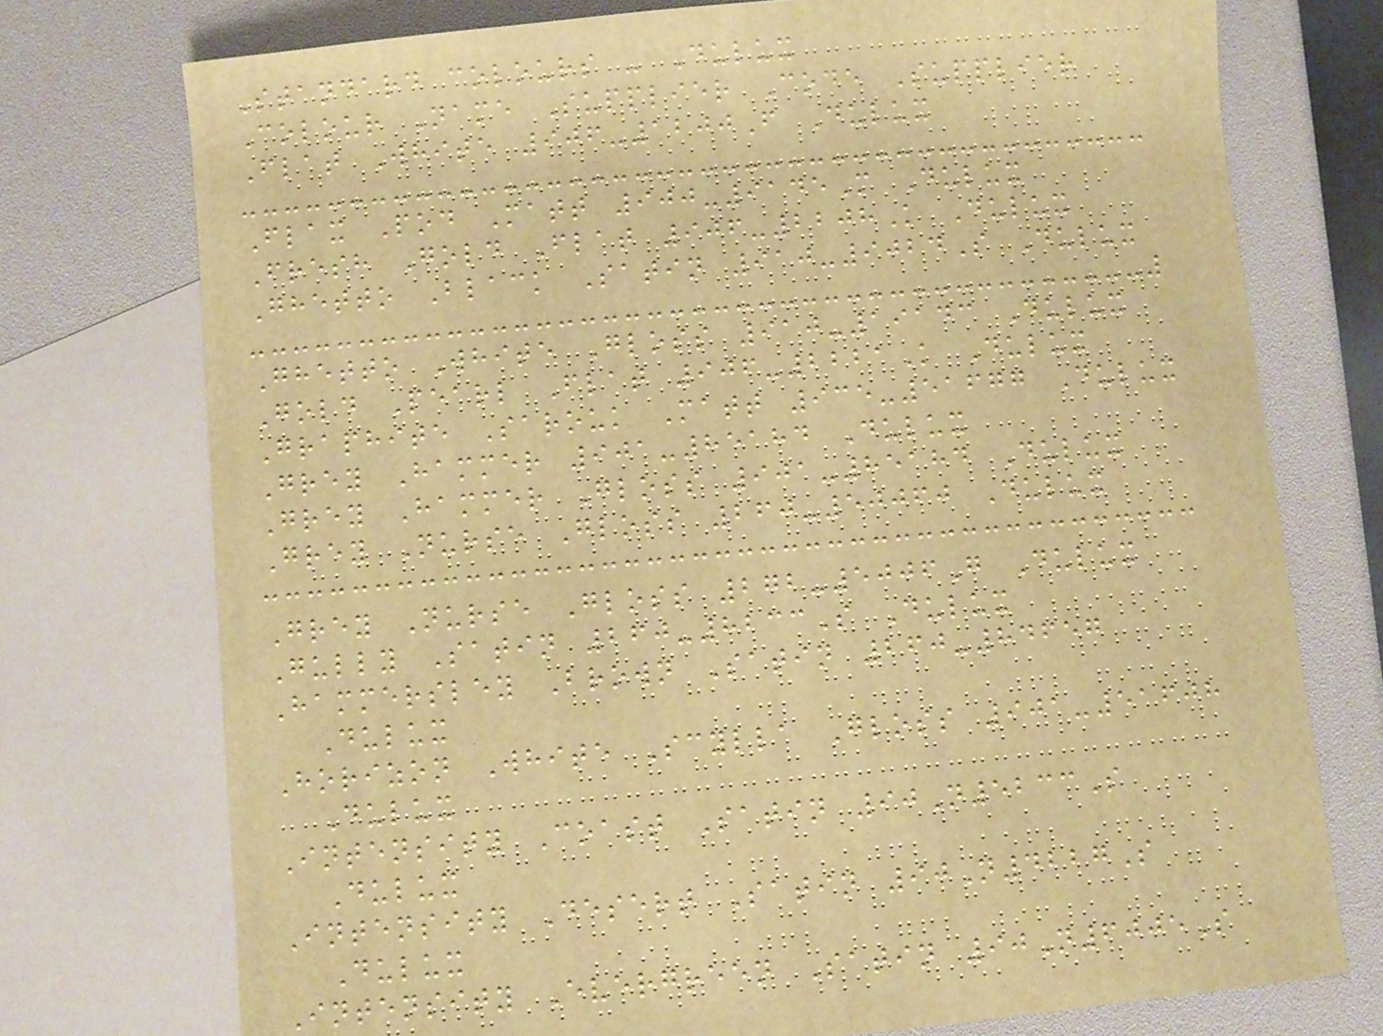Standard colours - Dulux
Colour Name Supplier Code Supplier
Flat White 906-1200F Dulux
Flax Pod Matt 900-9145M Dulux
Fresh Gold Flat 906-2208K Dulux
Ghetto Black Satin 910-9024S Dulux
Ghetto White Gloss 910-19143 Dulux
Gold Pearl Flat 906-2221K Dulux
Graphite Sarouk Matt 935-51677 Dulux
Grey Hammer 901-85184 Dulux
Grey Hammer Gloss 901-85184 Dulux
Grey Nurse Gloss 260-50060 Dulux
Grey Nurse Gloss 272-5006G Dulux
Gully Satin 260-8233S Dulux
Hammersley Brown Satin 260-84657
Dulux
Horizon White Scylla Gloss 901-51608
Dulux
Intensity Coast Satin 90N5233S
Dulux
Intensity Desert Satin 90N4227S
Dulux
Intensity Evergreen Satin 90N6005S
